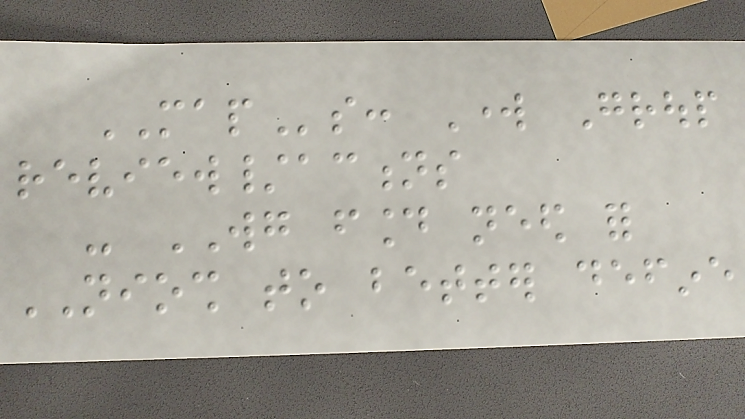MAPs: Work Group
review/actions
- WG found need for
NIOSH to better define
